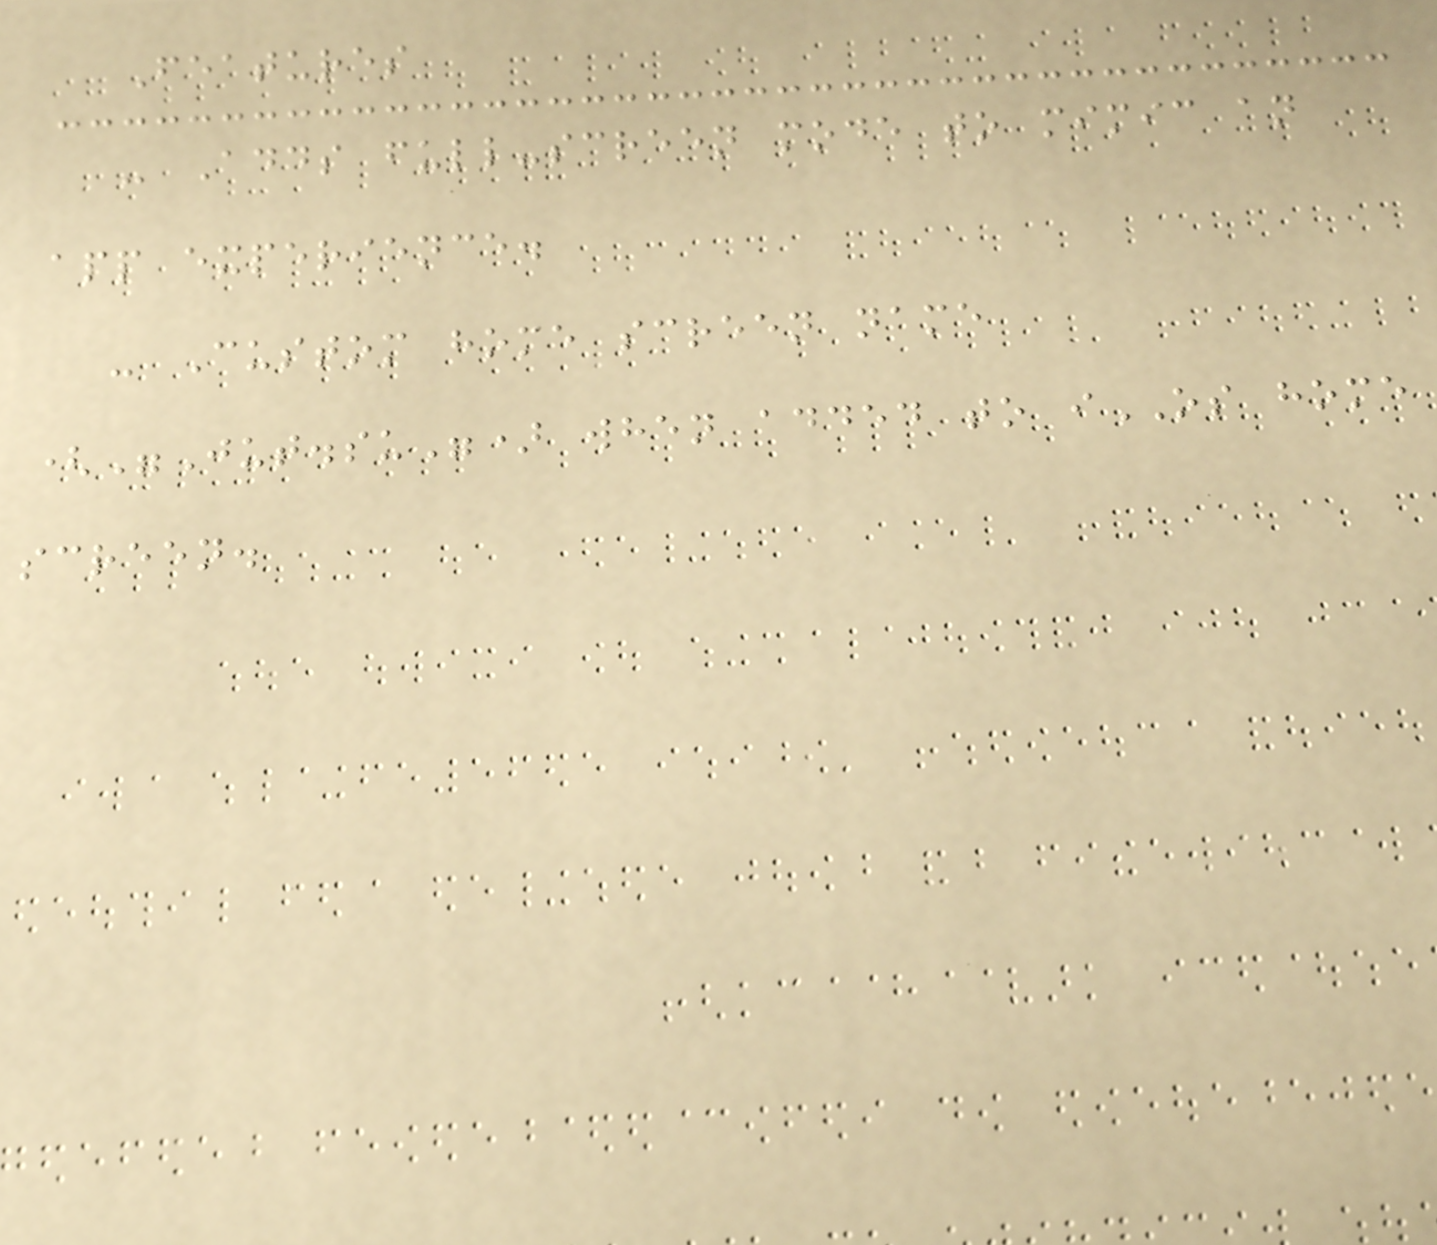Features
- Adds full-screen mode to mimic an
app experience.
- Custom home screen name
("Jut.su") when added to iOS home
screen.
